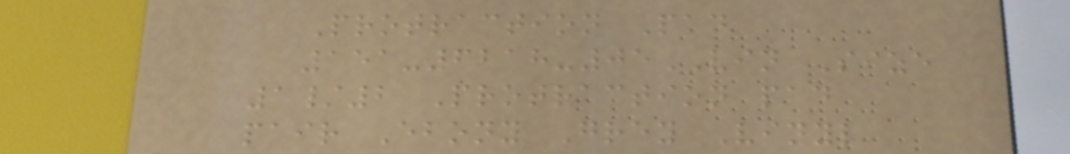Protraction Pad
151-6218-05VIN Size
1/2 Protraction pad
pair Ebony Grey Vinyl
